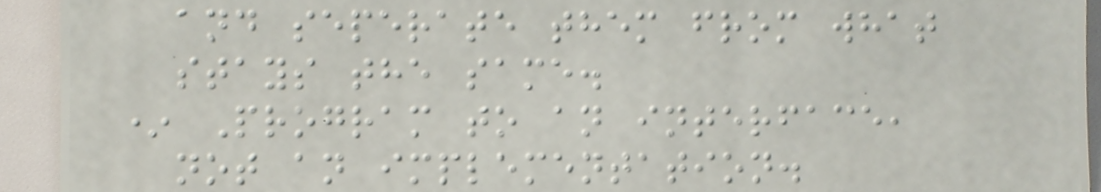and seperate them from what
stays the same.
* Program to an interface,
not an implementation.
